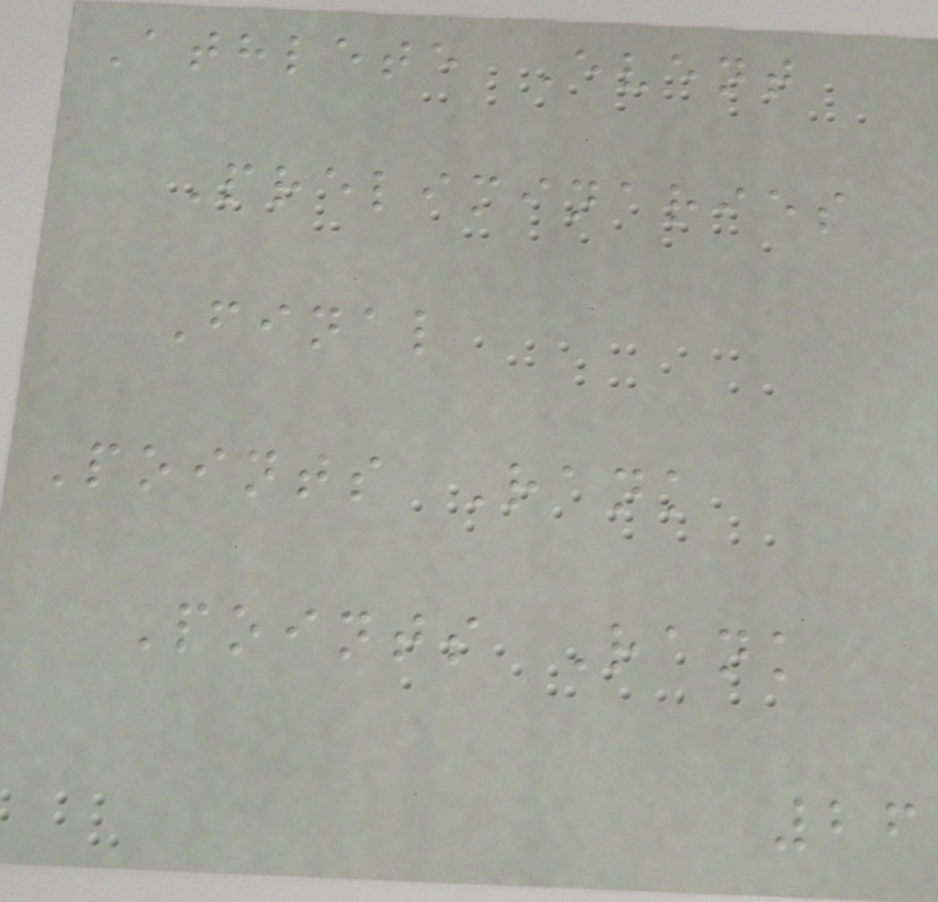Athlete Event
Preliminaries
Final
Points Rank
Points Rank
26
